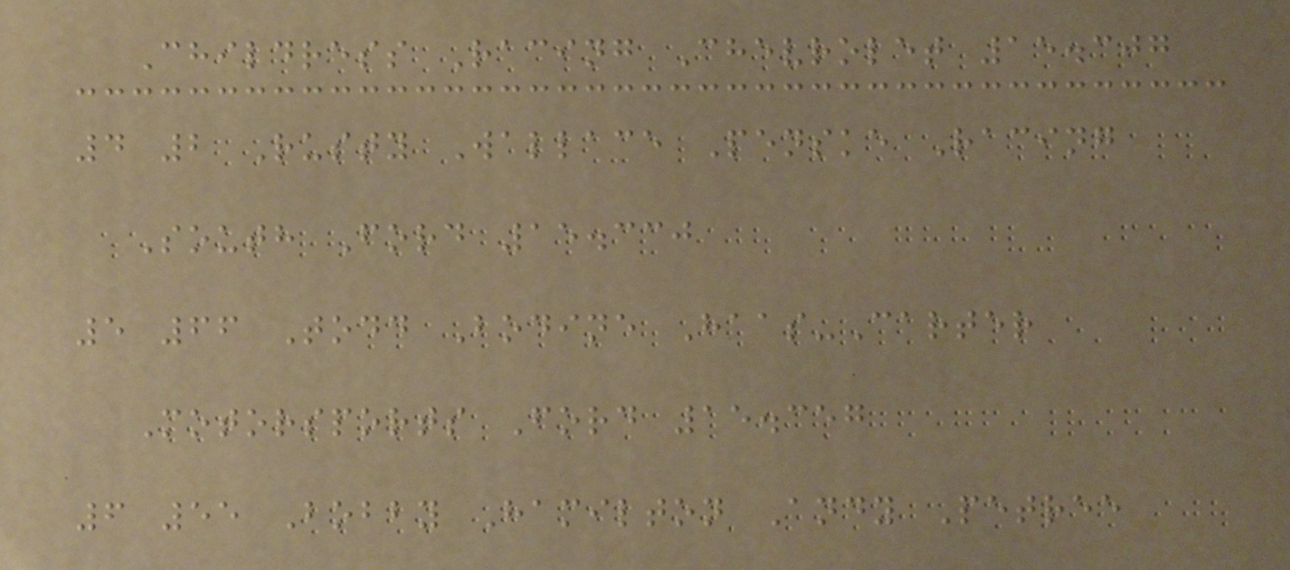Childress Racing Chevrolet 15.307
4 2 Rusty Wallace Penske Racing
South Ford 15.330
5 66 Todd Bodine Haas-Carter
Motorsports Ford 15.357
6 55 Bobby Hamilton Andy Petree
